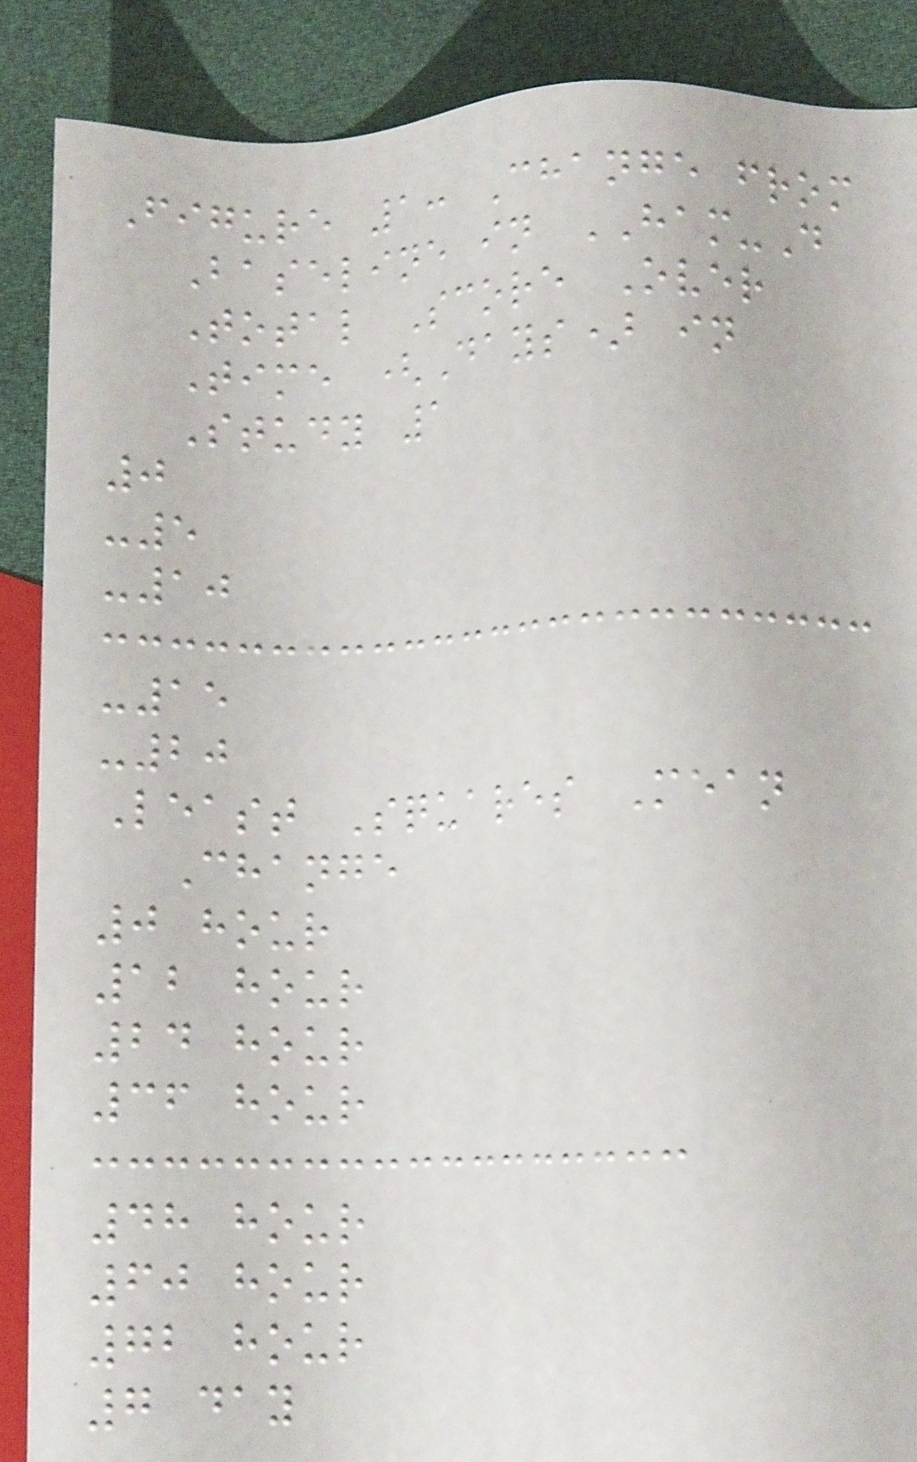Figure 1: Change from
Baseline in HAM-D
Total Score Over
Time (Days) in
Study 1
0
-5
-10
-15
-20
Least Squares Mean
Change
0 hour
12 hour
24 hour
36 hour
48 hour
60 hour
72 hour
7 day
